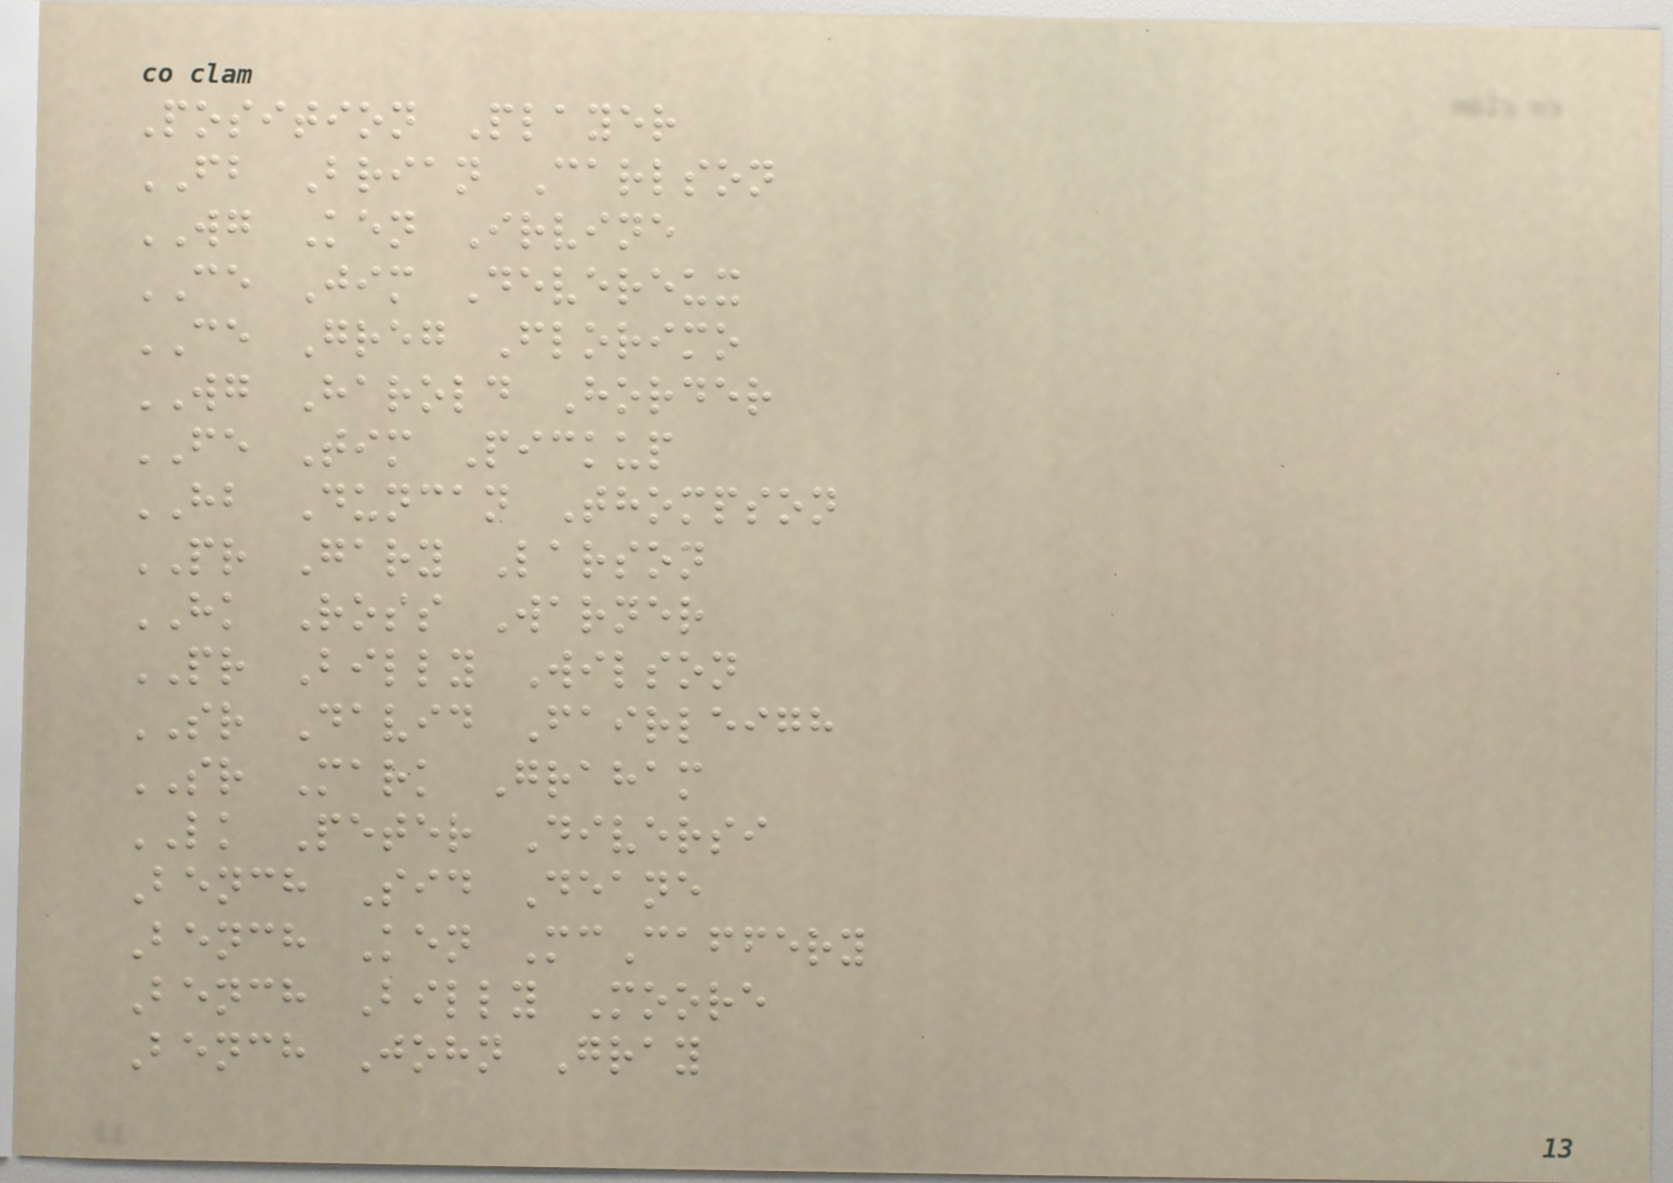Position Player
FB Brian Carlson
WG Ken Irvine
CE Jim Devereux
CE Greg Florimo
WG Harold Horder
FE Tim Pickup
HB Duncan Thompson
PR Gary Larson
HK Ross Warner
PR Billy Wilson
SR David Fairleigh
SR Mark Graham
LK Peter Diversi
Bench Sid Deane
Bench Ken McCaffery
Bench Billy Moore
Bench John Gray
